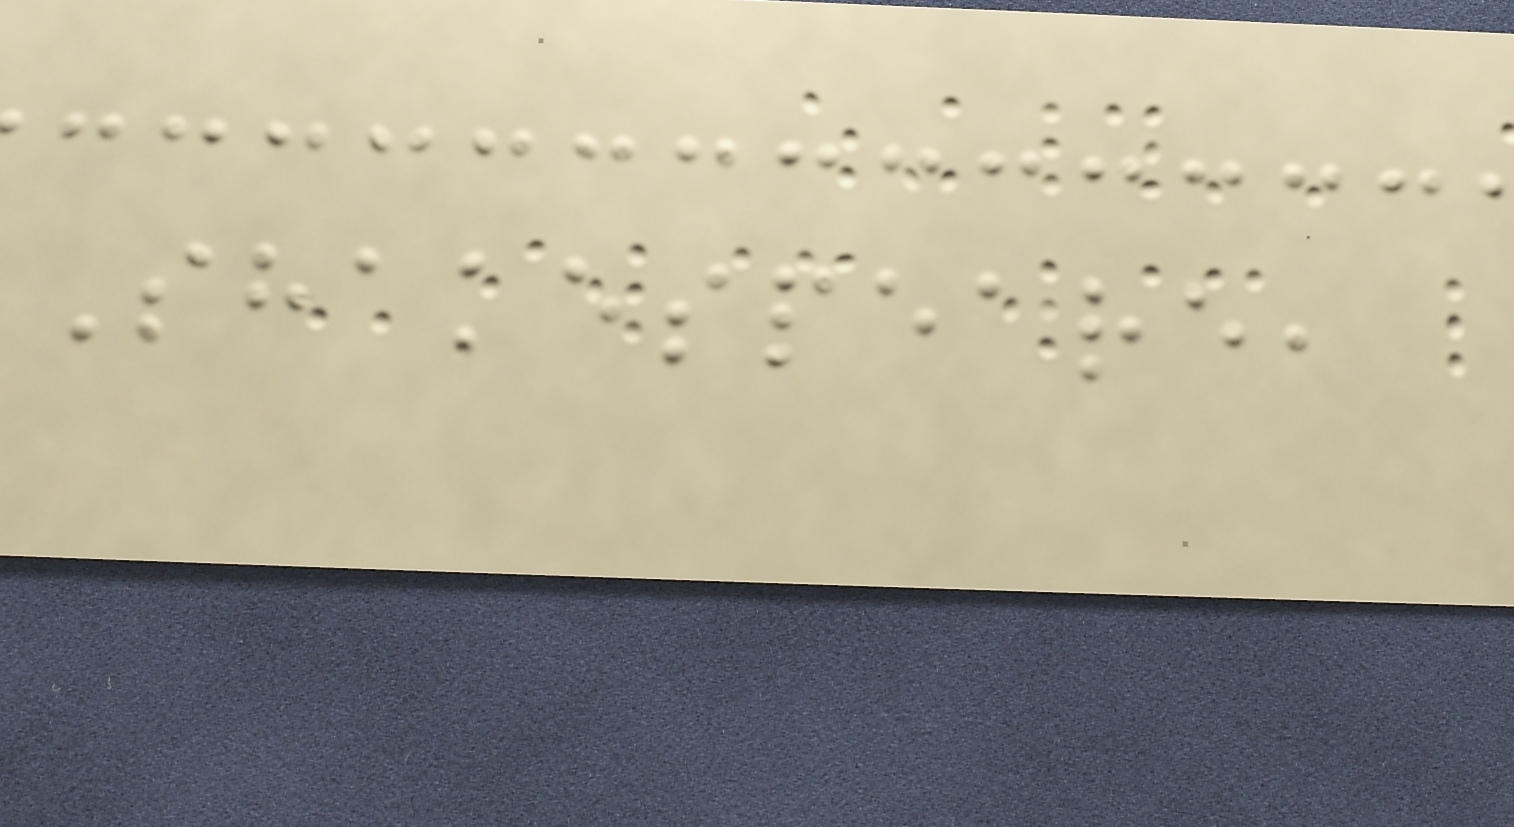Shakespeare,
